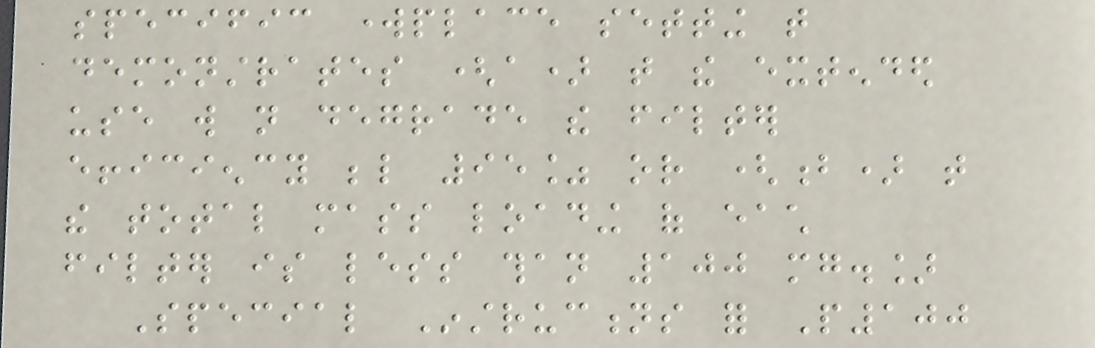specific workplace setting that
demonstrates (a) that the extended
use will not degrade the filter
efficiency below 95% or (b) that
the total mass loading of each
filter is less than 100 mg.]
Special Instructions for P100
